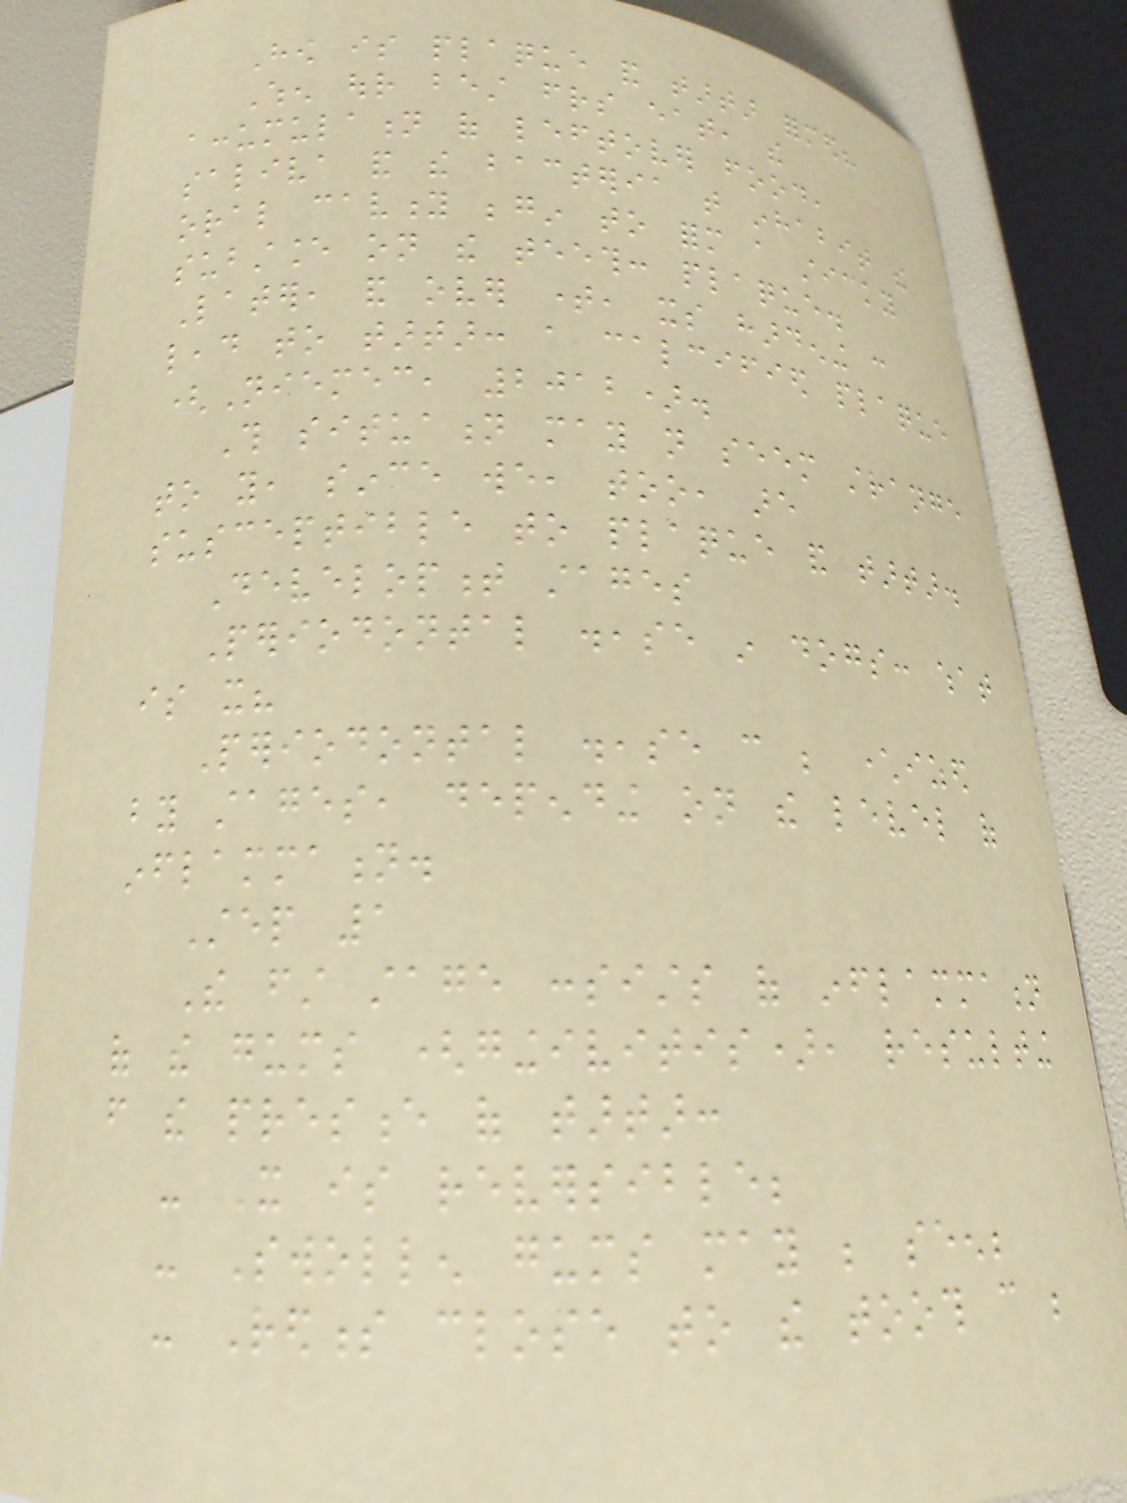How is plaque and tartar formed?
When our best friends eat, the
accumulation of leftover food,
saliva and the bacteria that inhabit the
oral cavity begin to form a sticky
substance on the teeth: plaque.
Later, and over time, its hardening can
lead to tartar: a calcified plaque
(Niemec, 2012).
This situation may not seem strange
to you, since we, too, are
susceptible to plaque and tartar.
Development stages
Periodontal disease in dogs: what
is it?
Periodontal disease can be characterized
by stages, depending on the level of
inflammation.
Step 1
The first stage consists of inflammation
of the gums (gingivitis), resulting
from the presence of tartar:
- It is reversible;
- Swollen gums may be seen;
- Redness close to the tooth can be
